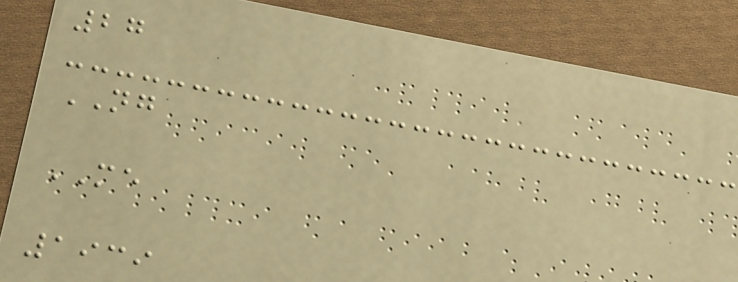27
NG
ME
1939
